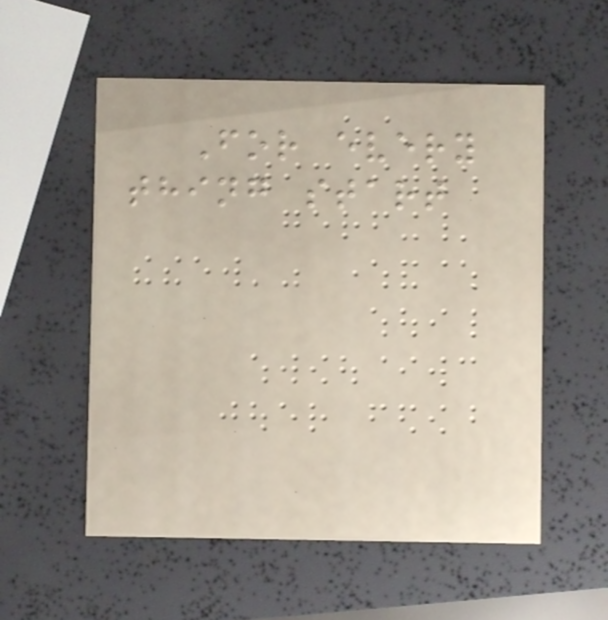For every
thing start
